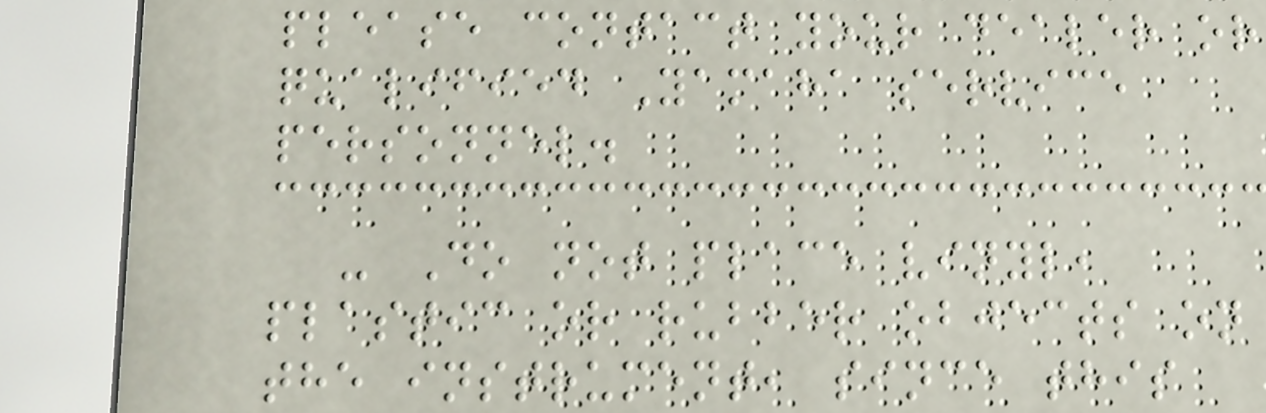please contact your dealer or
qualified Yamaha service
personnel.
- Do not place vinyl,
plastic or rubber objects on
the instrument, since this
